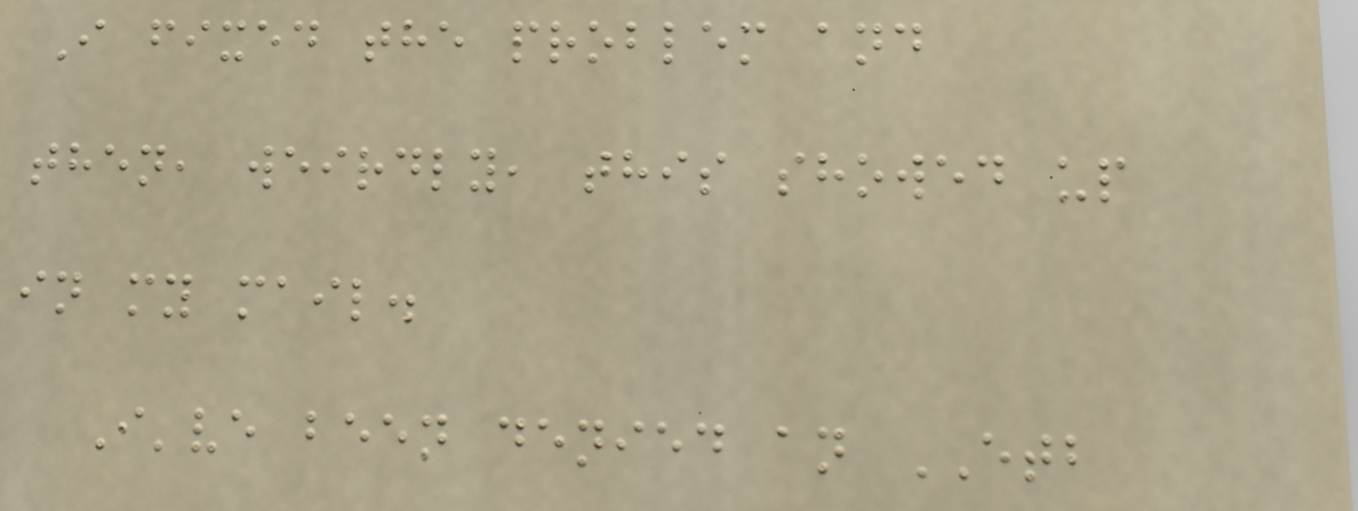I fixed the problem and
then, weirdly, this showed up
in my mail.
I've been denied an ETB
